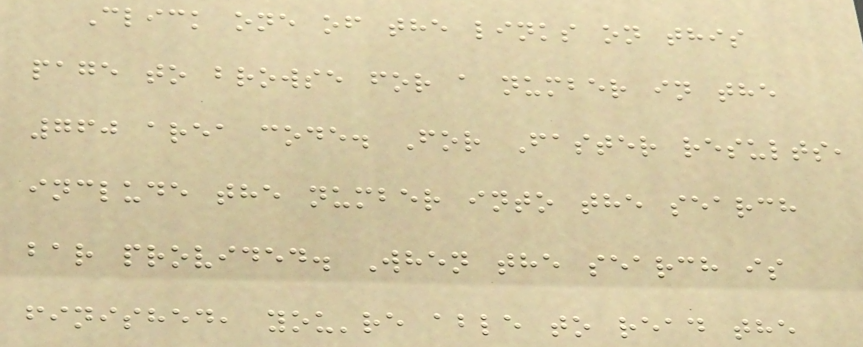Click one of the links on this
page to browse for a number in the
760 area code. For Faster results,
include the number into the search
bar provided. When the search is
finished, you're able to read the
